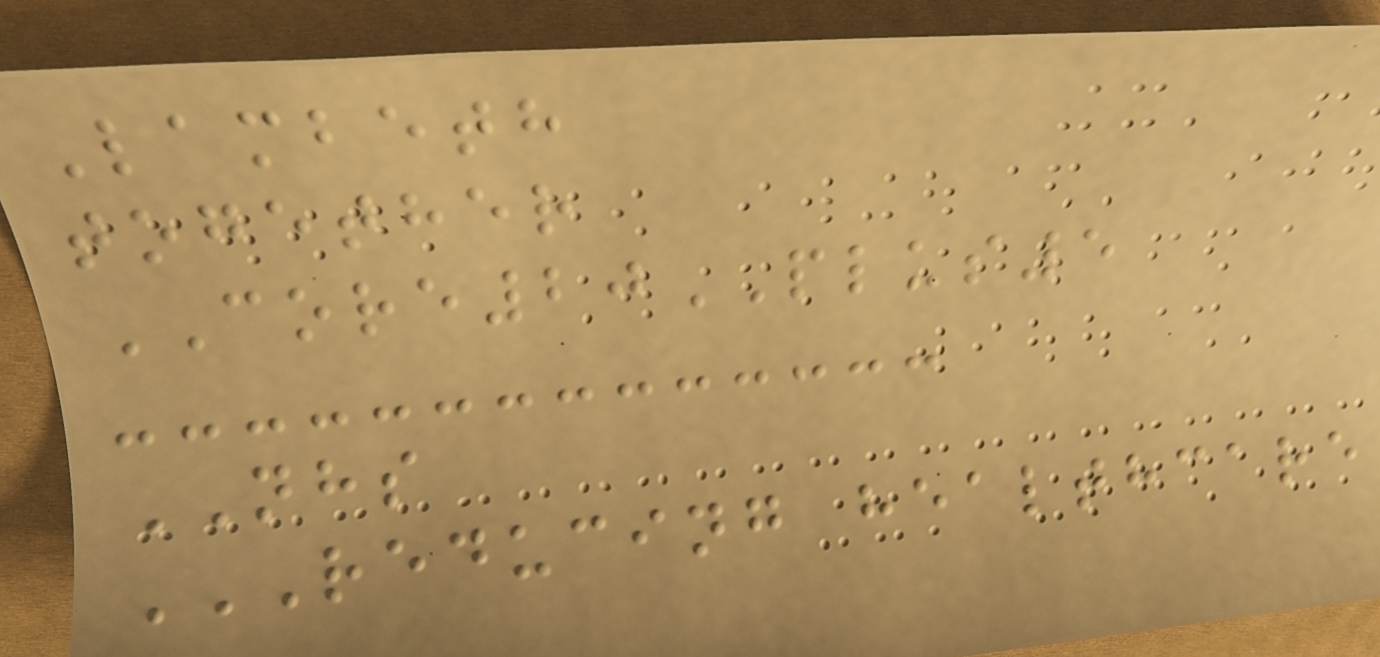Lambeth
together
CORE20PLUS5
NHS
REDUCING HEALTHCARE
